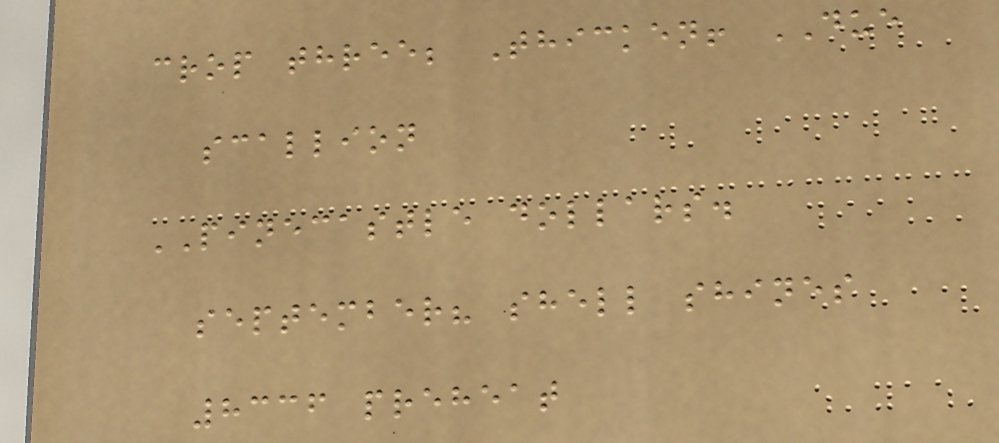crop three; Thicken! DUE
scallion
PINECASTLE dollars.
september? shell shines
8336 preheat
